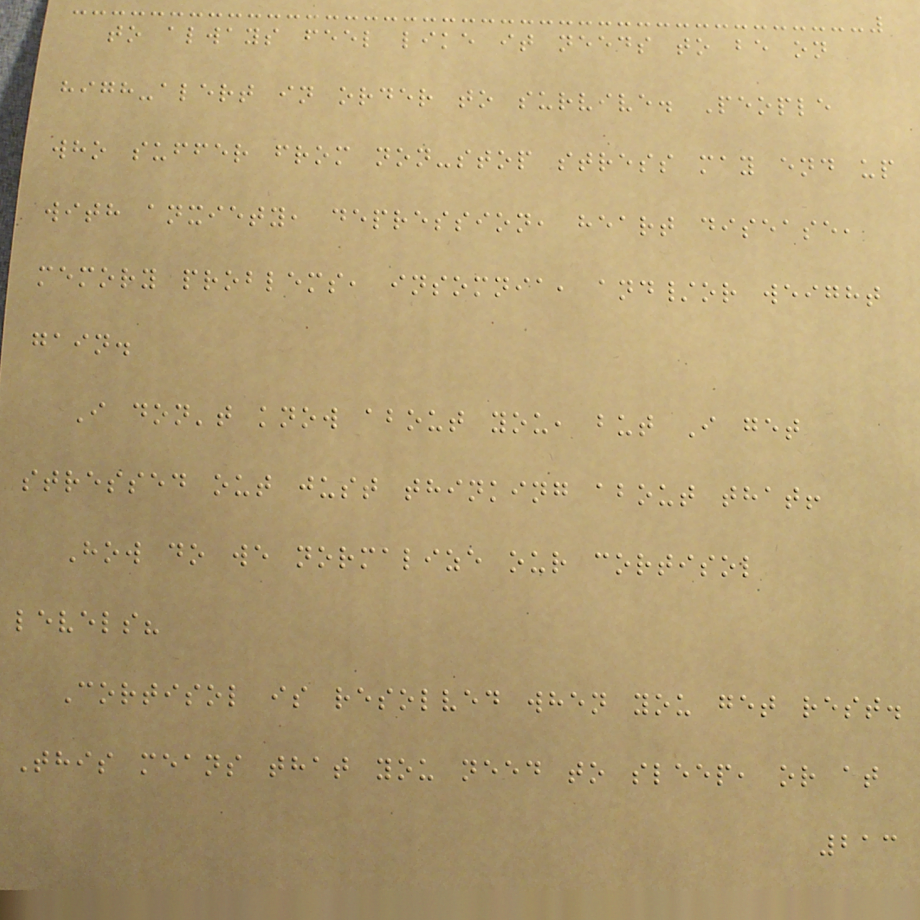to always feel like it needs to be on
high-alert in order to survive. People
who suffer from non-stop stress may end up
with anxiety, depression, heart disease,
memory problems, insomnia, and/or weight
gain.
I don't know about you, but I get
stressed out just thinking about that!
How do we normalize our cortisol
levels?
Cortisol is resolved when you get rest.
This means that you need to sleep, or at
213
